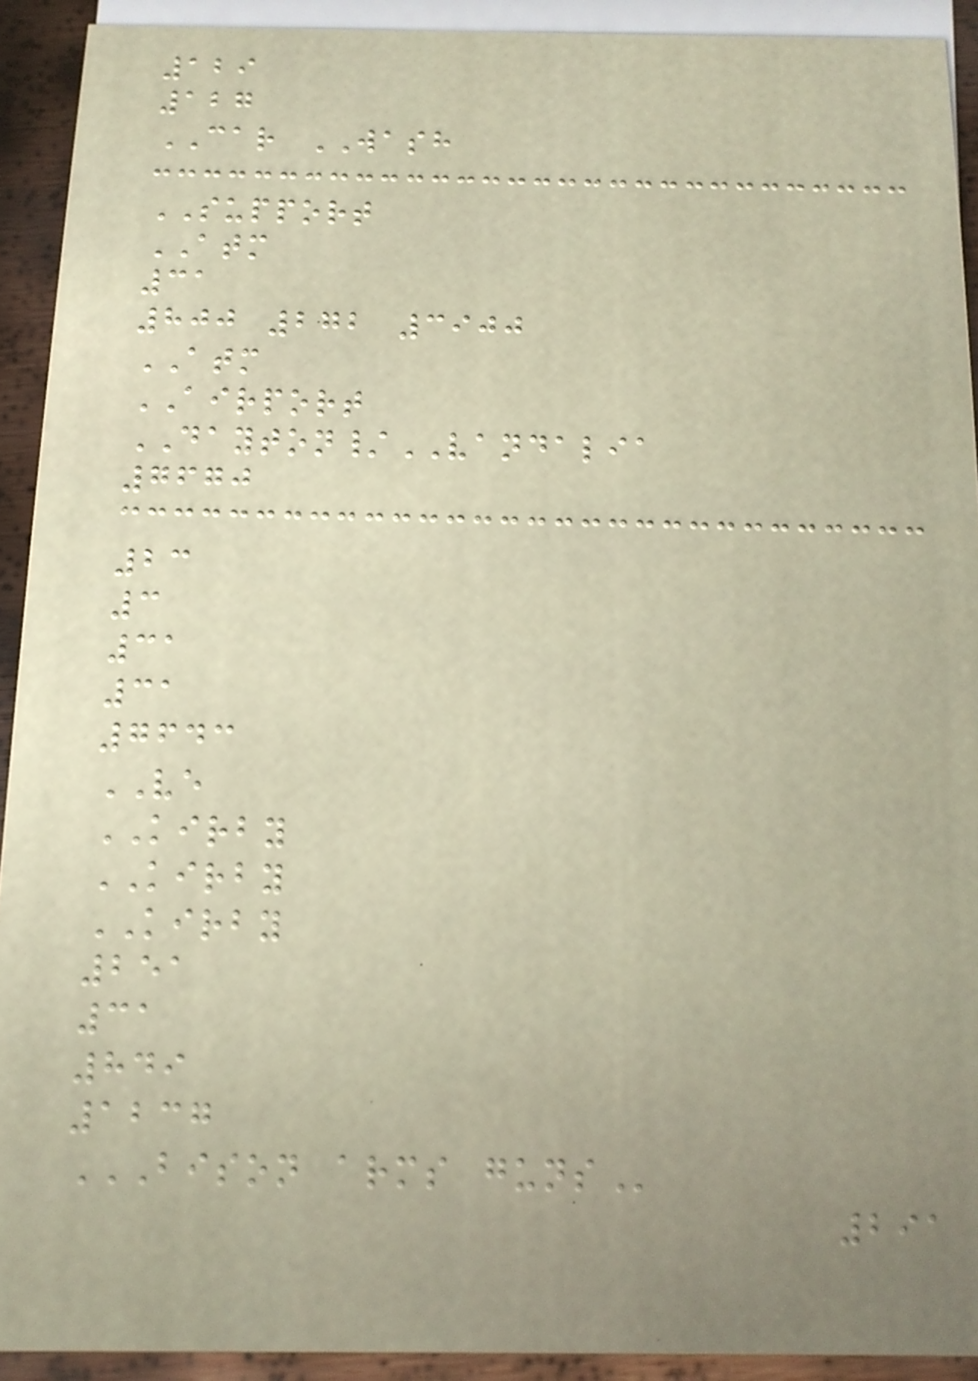129
127
CAR WASH
SUPPORT
ATM
31
800 272 3900
ATM
AIRPORT
DAYTON/VANDALIA
7670
23
3
31
31
7643
VE
KIRBY
KIRBY
KIRBY
251
31
849
1237
BISON ARMS GUNS
291
